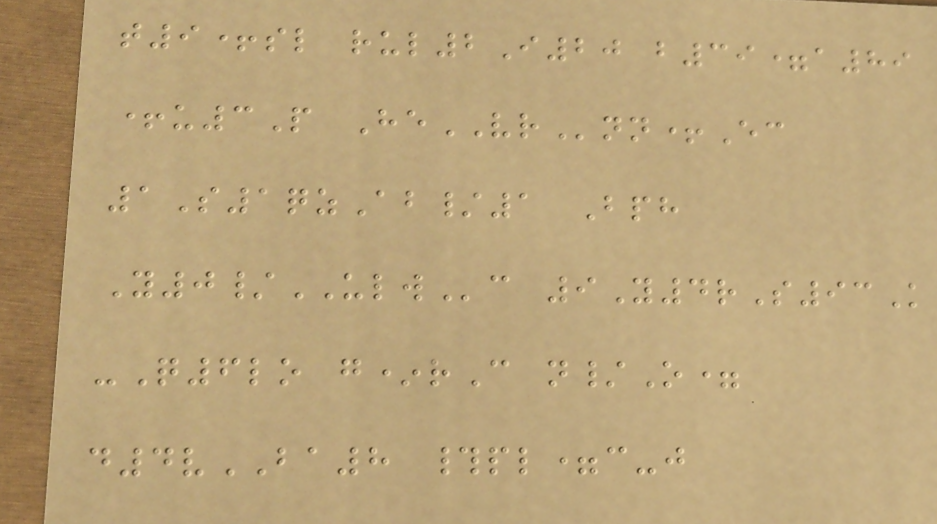t9+sl rul2I20 b39=a89
+u3P HeVRnn+Ec
1S1qzAb/1 Bph
Y0/ULWc 9Y4rS93K
-Q6lo g*rC n/O=
d4vBA8 #pl=c-j
